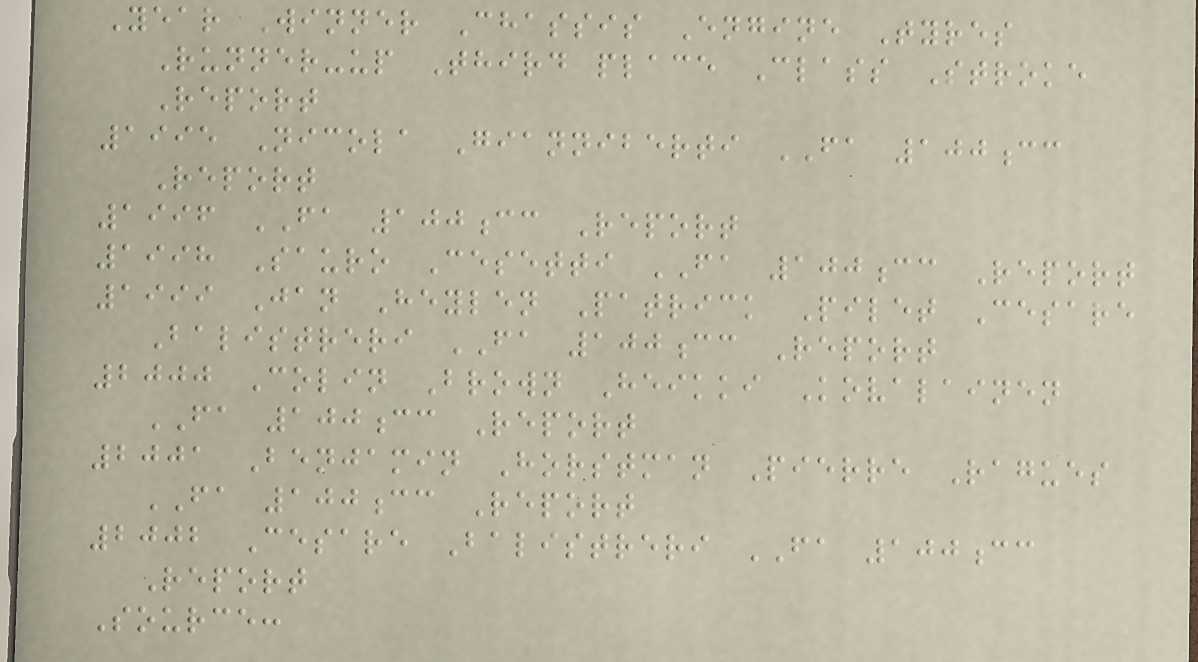Year Winner Chassis Engine Tyres
Runner-up Third place Class Stroke
Report
1995 Nicola Gianniberti FA 100cc
Report
1996 FA 100cc Report
1998 Sauro Cesetti FA 100cc Report
1999 Jan Heylen Patrick Pilet Cesare
Balistreri FA 100cc Report
2000 Colin Brown Heikki Kovalainen
FA 100cc Report
2001 Benjamin Horstman Pierre Ragues
FA 100cc Report
2002 Cesare Balistreri FA 100cc
Report
Source:
